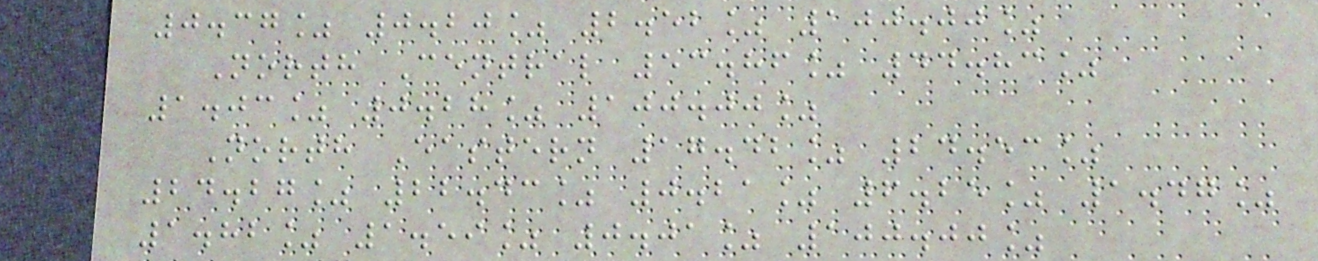0.37% 0.20% 2.52% 100.00%
North Central 53.86% 44.83%
1.03% 0.28% 100.00%
North Eastern 17.42% 24.53%
24.27% 22.43% 0.21% 6.25% 1.47%
1.82% 1.59% 0.01% 100.00%
